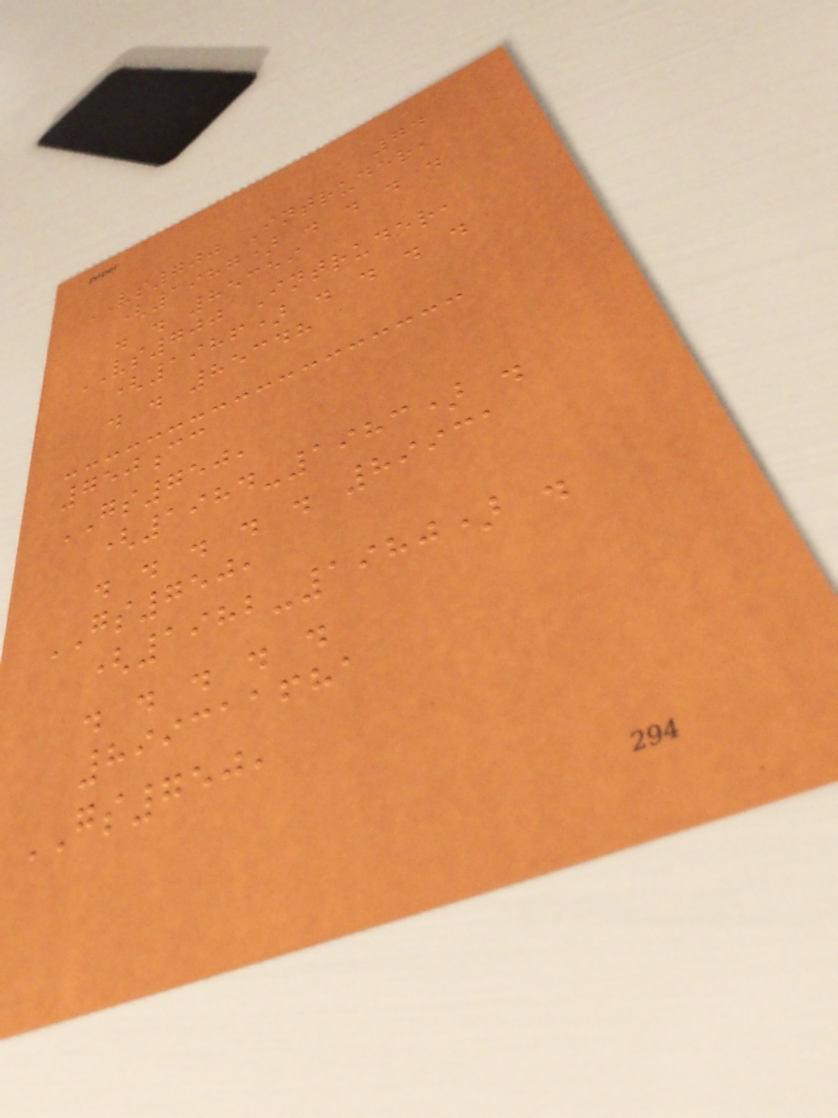74
VS700 Intruder,
(1987) . . . .
. . 85359
VS700 Intruder,
(1986) . . . .
. . 85348
750cc
GS750,
(1984-1983) .
. . . . . 89931
GS750,
(1982-1980) .
. . . . .
899311681
GS750,
